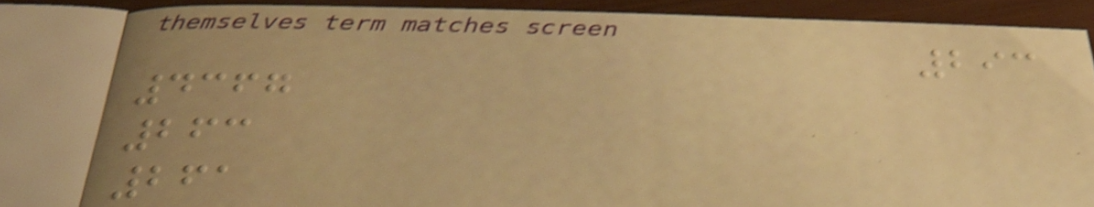293
4367
263
261
